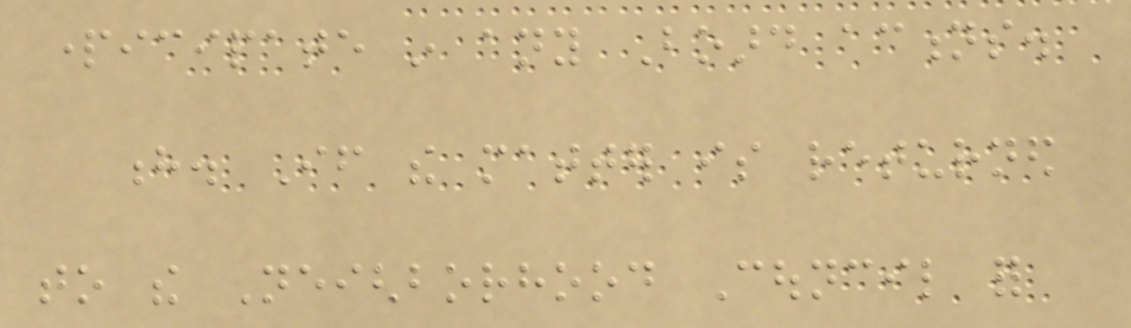participate in any Board actions.
h. If the matter is returned
to the Neighborhood Council for
